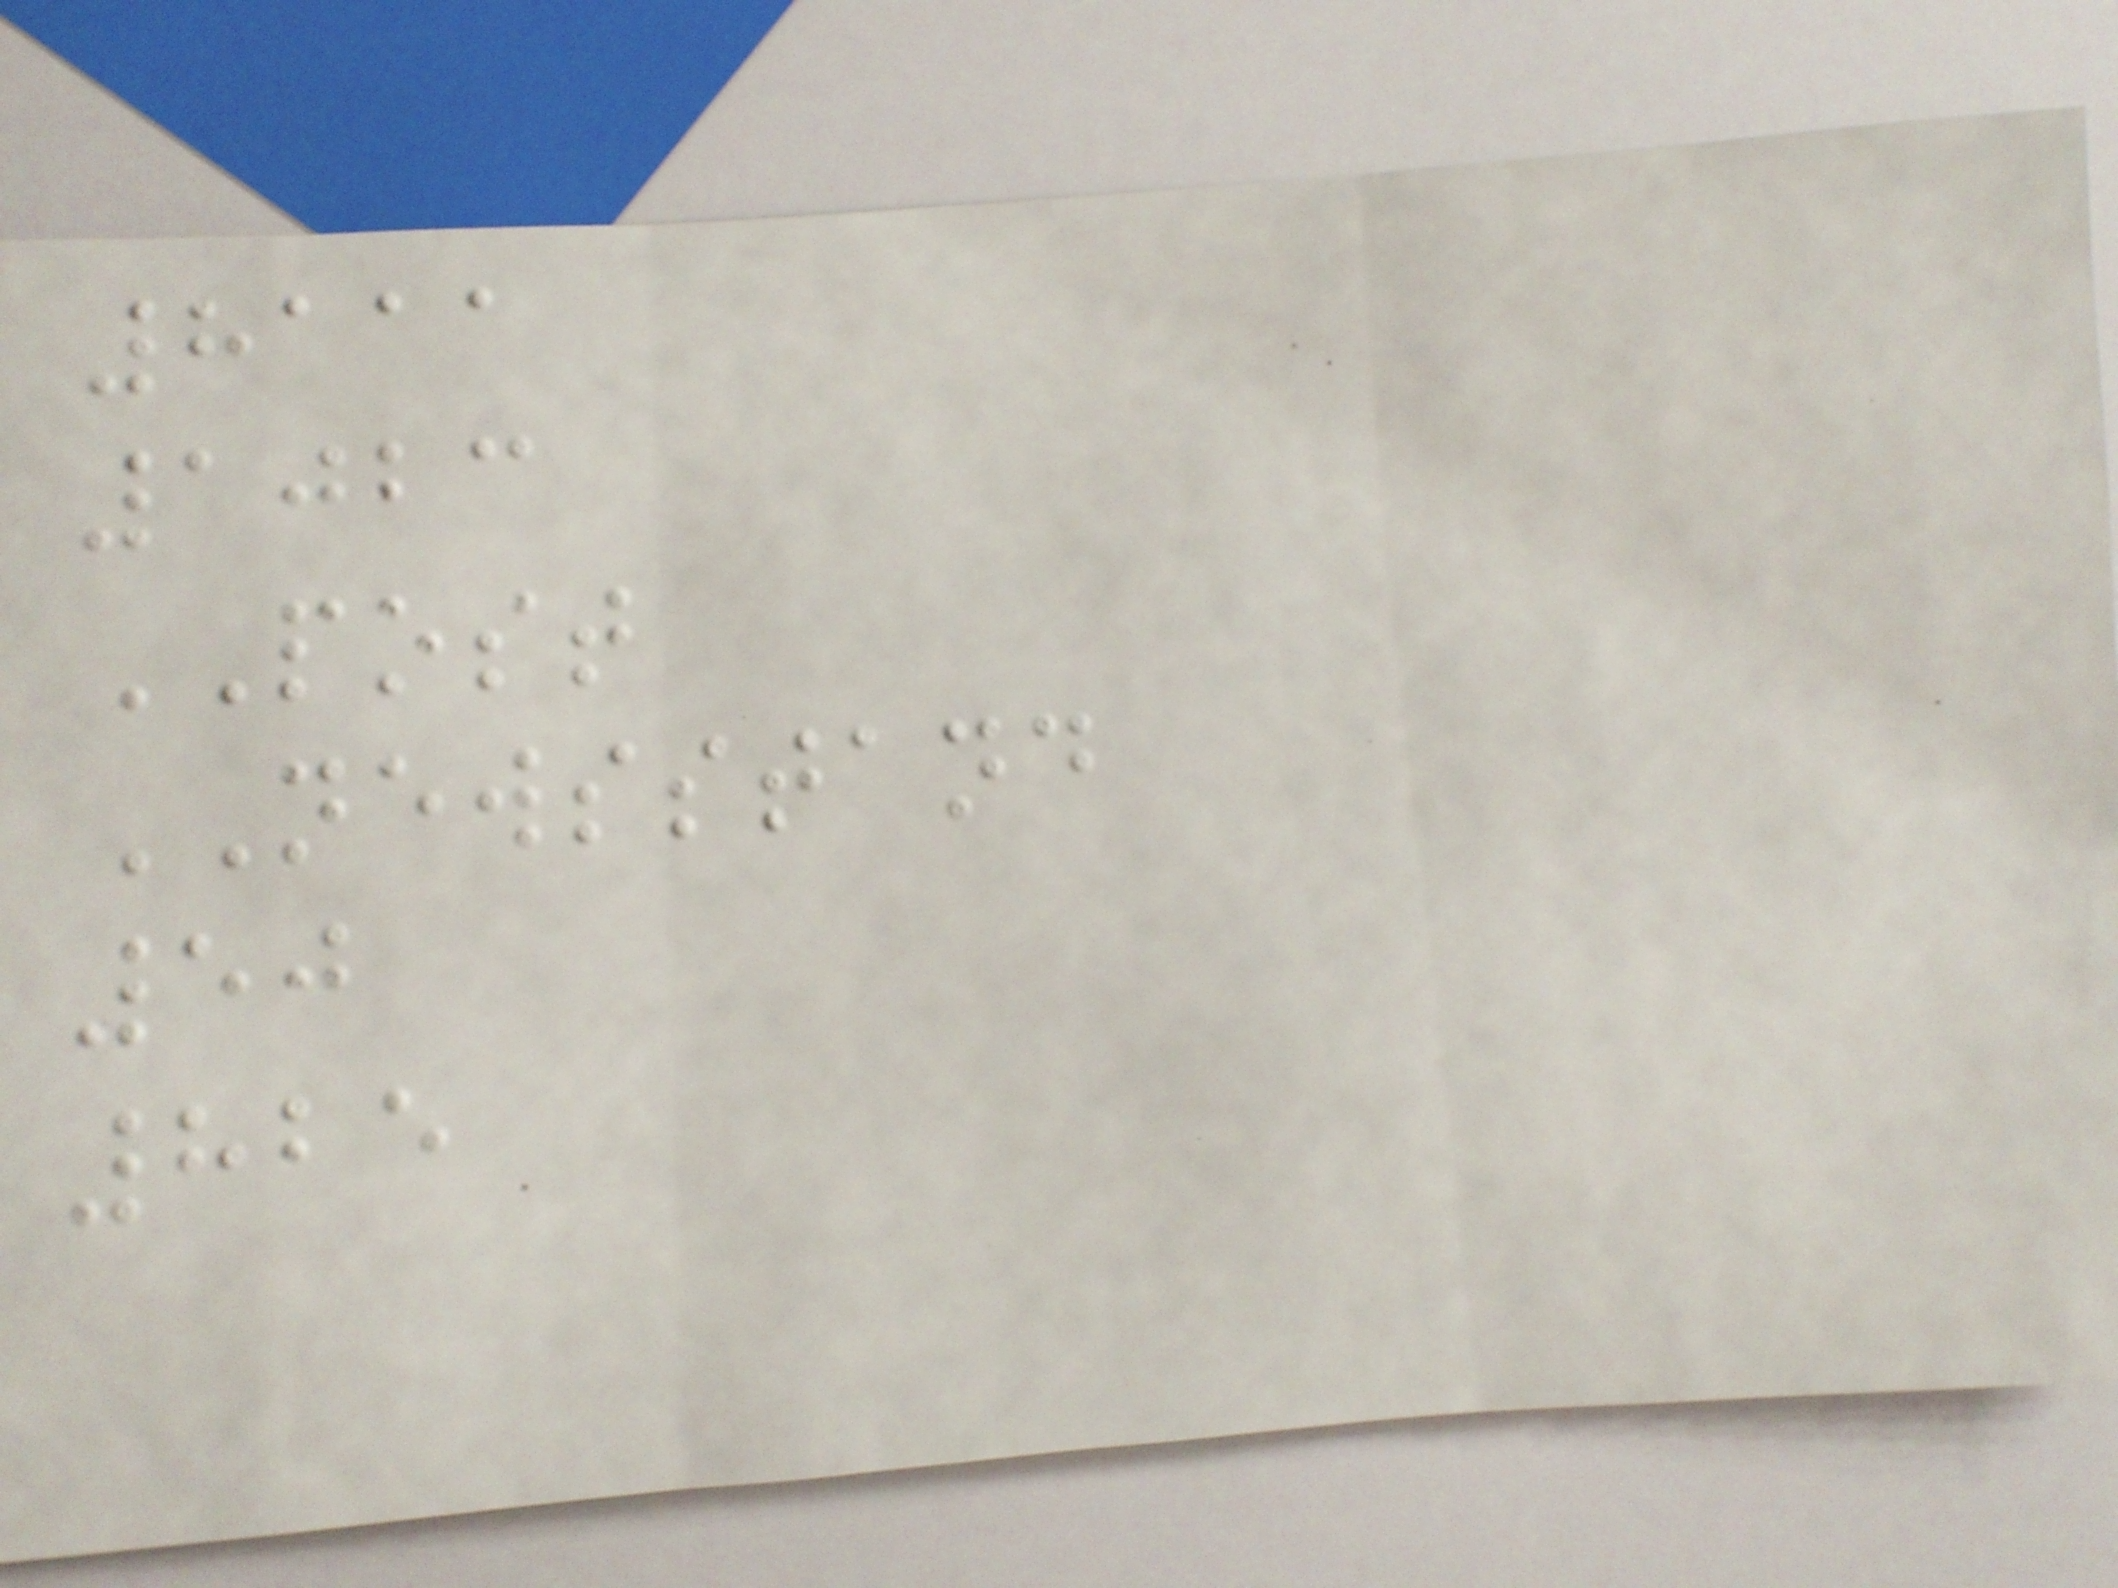8111
1023
POST
NEWSSTAND
50
825
